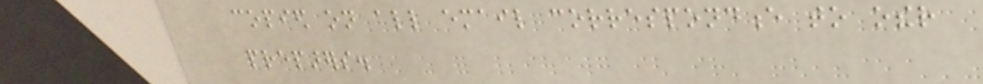copied on all email correspondence to other
preparers.
